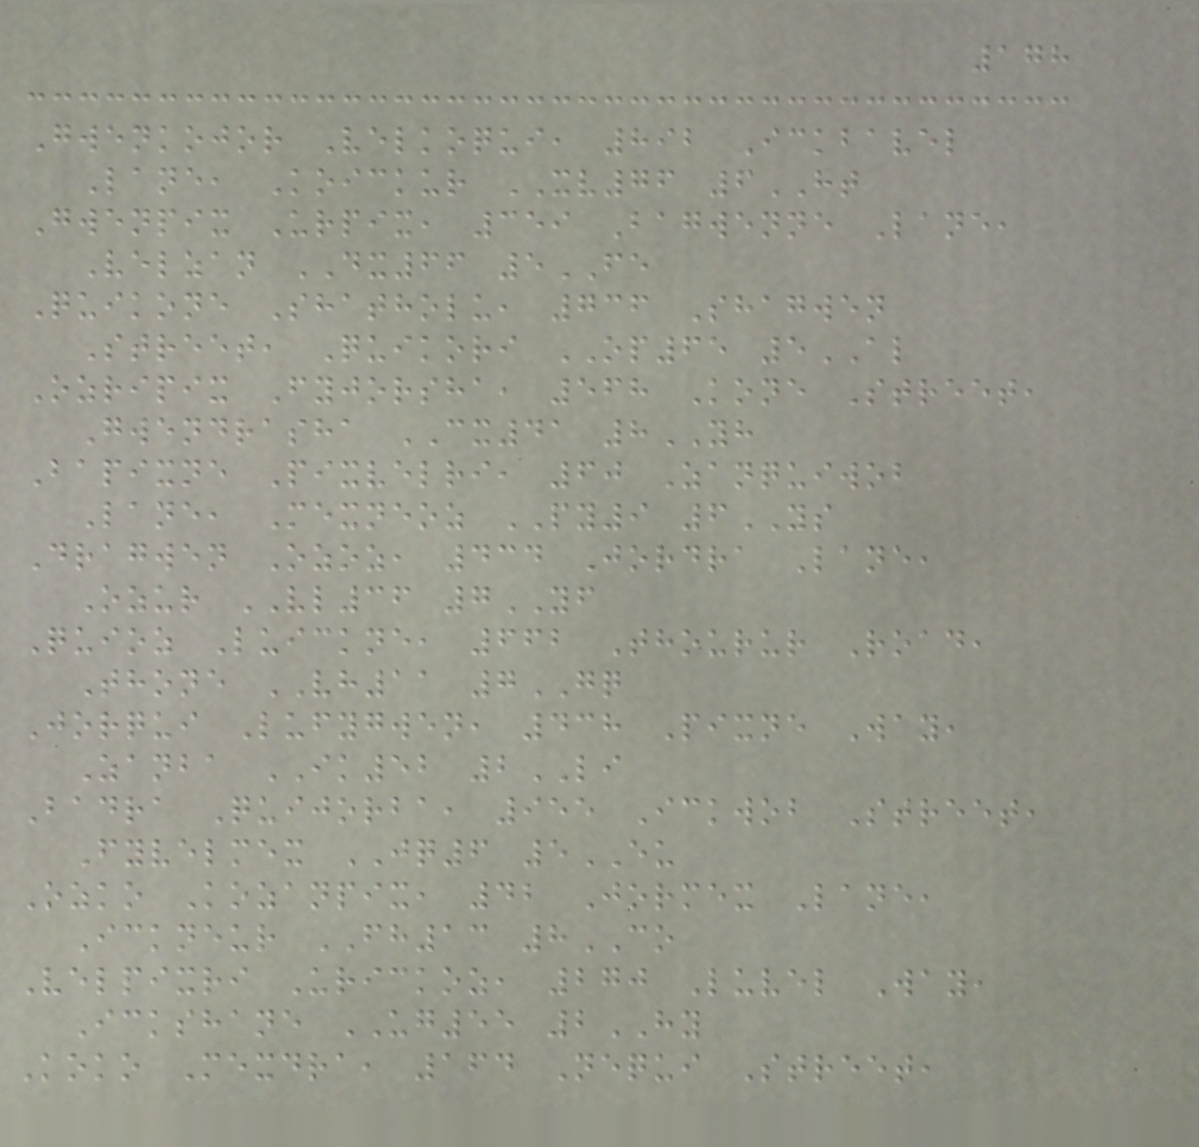178
Gwenkojor Velkoqui, 892 Ickbavel
Lane, Koickur XV76 6HT
Gwenpix Urpix, 359 Bagwenne Lane,
Velzan DX66 5FE
Quikone Shatholu, 736 Shagwen
Street, Quikori OP65 5AL
Ozripix Fyjorsha, 568 Kone Street,
Gwendrasha CX41 8YH
Bapixne Pixvelri, 60 Zanquiwob
Lane, Mexneoz PY9 6YS
Dragwen Ozoz, 434 Jordra Lane,
Ozur VL36 7YF
Quioz Luickne, 662 Thourur Road,
Thone VH11 7GQ
Jorqui Lufygwen, 438 Pixne Way,
Zanba IK52 2LI
Badra Quijorba, 955 Ickwob Street,
Fyvelmex JQ6 5EU
Ozko Kozanpix, 42 Jormex Lane,
Ickneur FH13 8CO
Velpixri Urickoz, 270 Luvel Way,
Ickshane UG55 2HY
Koko Mexdra, 164 Nequi Street,
